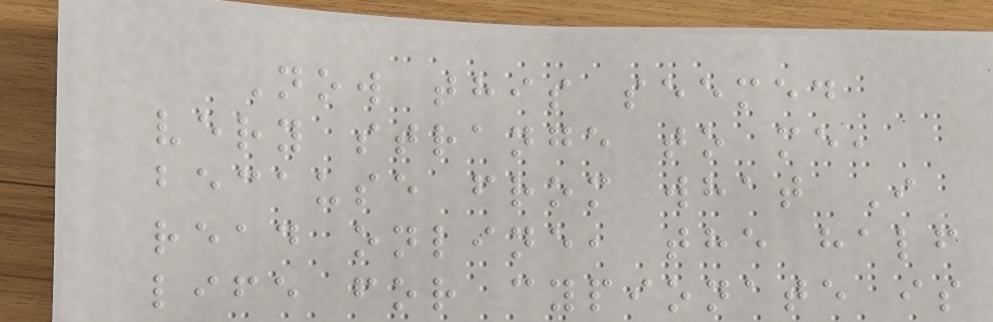Now this seemed
very strange to me,
because from what I
read online, the half
life for cypionate is
